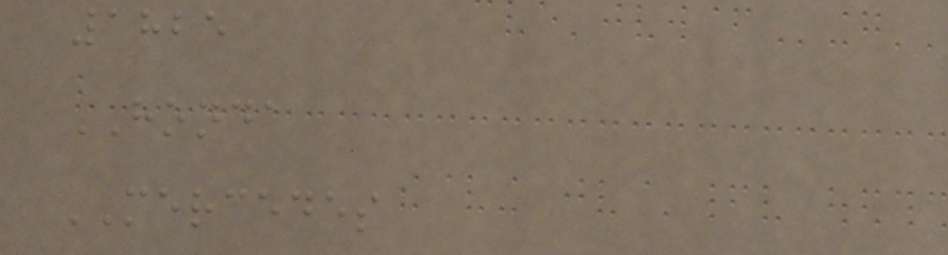1825
HONDA
MERCEDES
